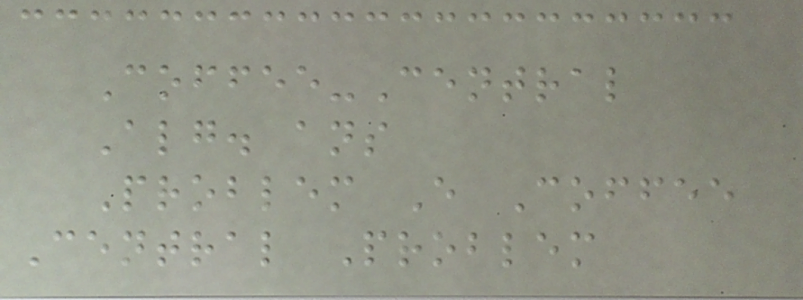Coffee-Central
Alg. ans
Problem E Coffee
Central Problem
